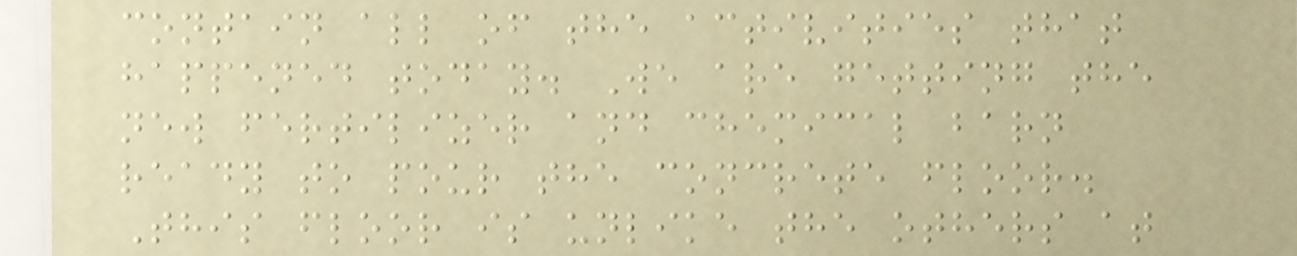contain all of the activities that
happened today. We are getting the
new fertilizer and chemical barn
ready to pour the concrete floor.
This floor is unlike the others at
